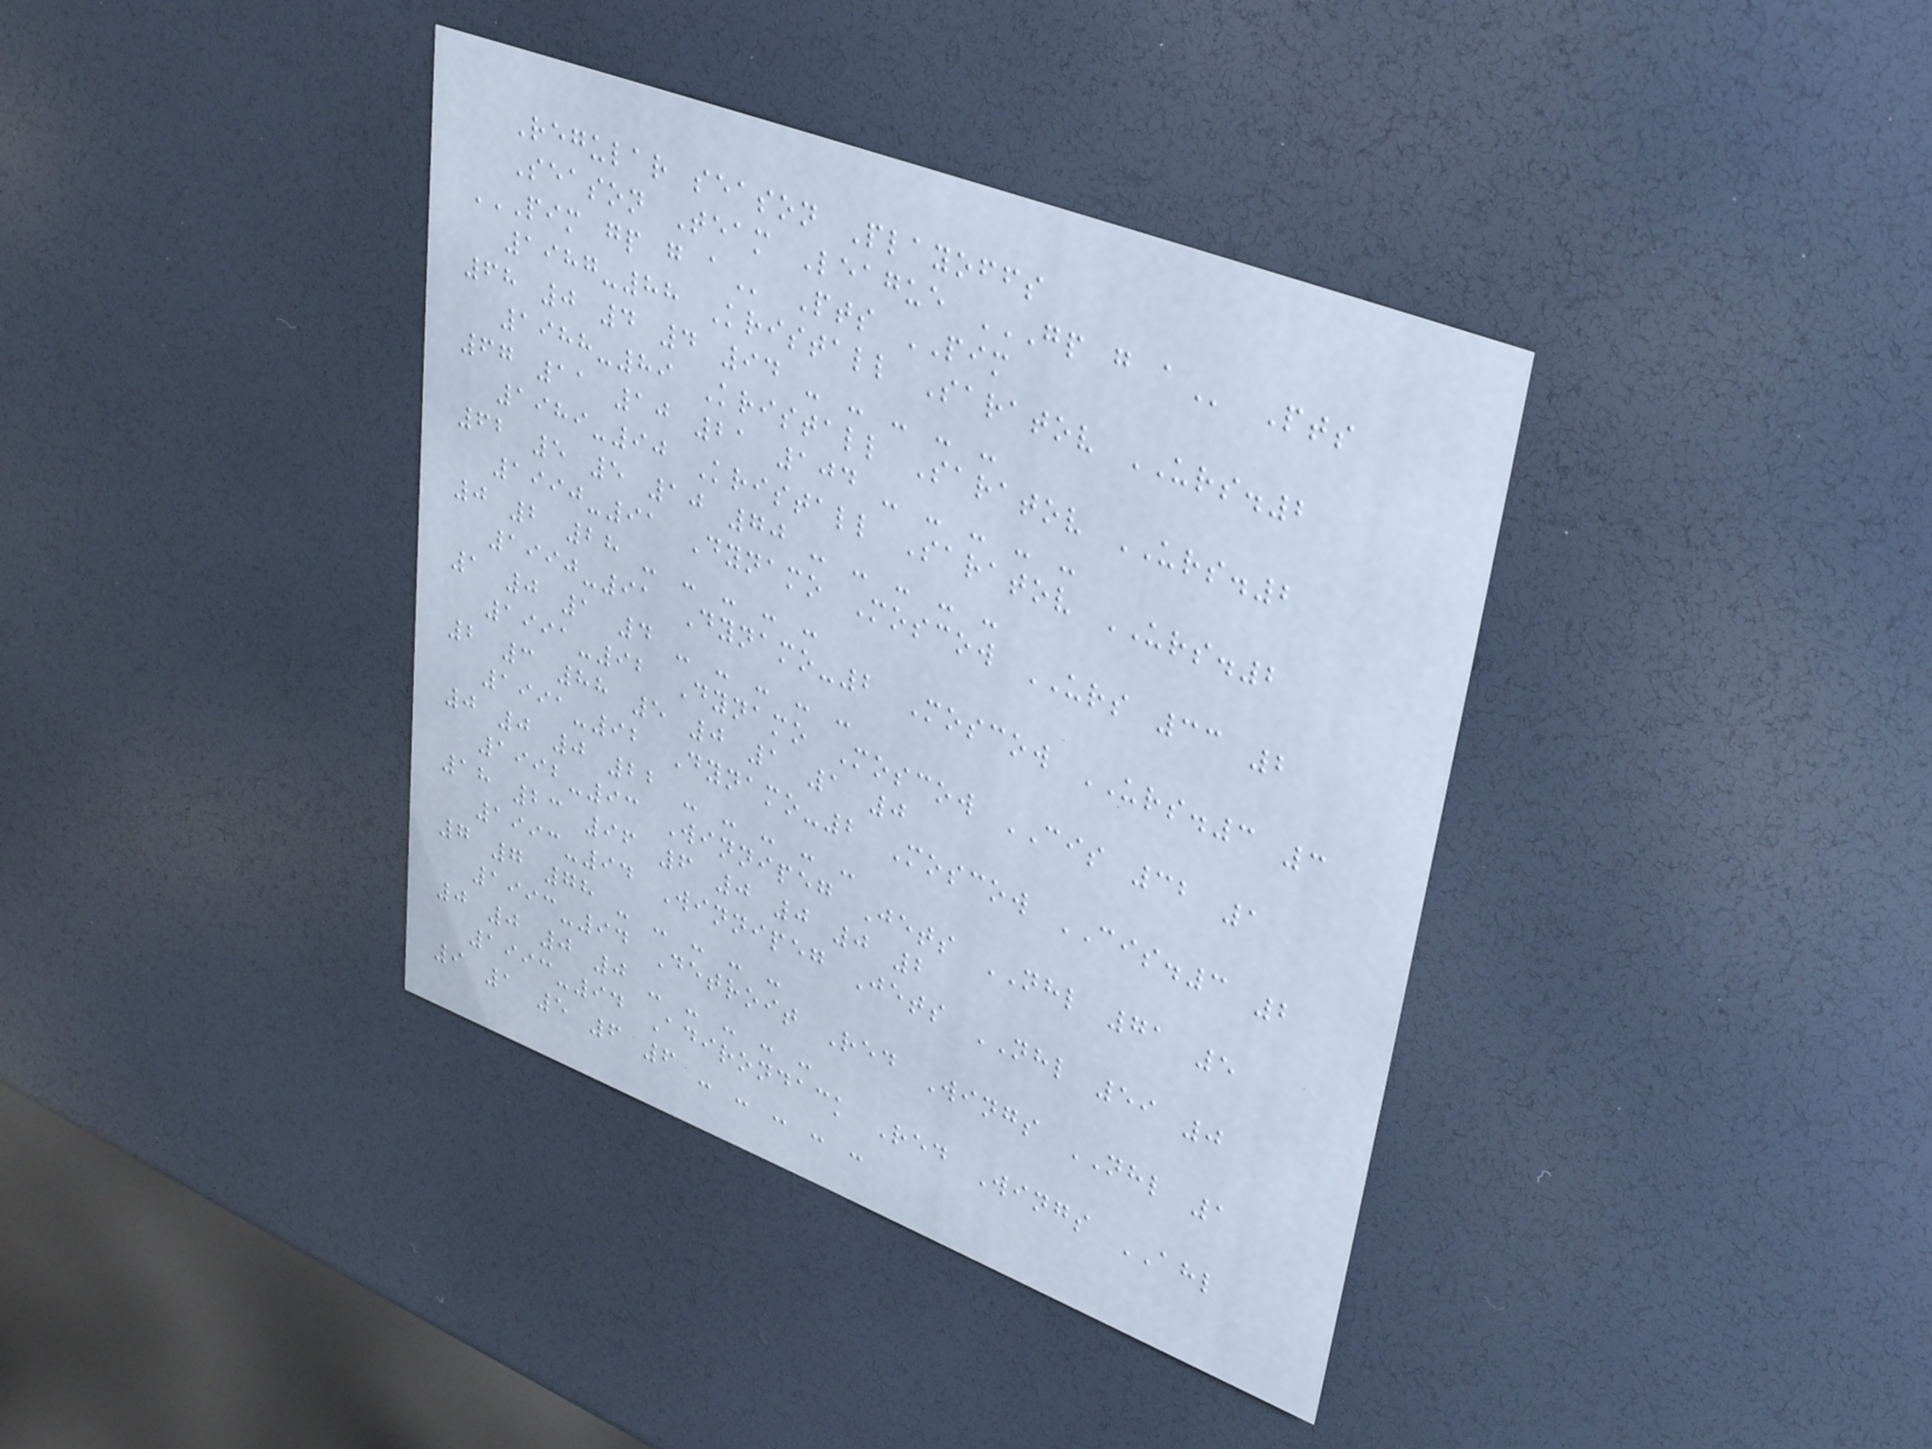Regular season Playoffs
Season Team League GP G A Pts
PIM GP G A Pts PIM
1987-88 Kristall Saratov URS.2
68 0 4 4 94 - - - - -
1988-89 Kristall Saratov URS.2
67 11 10 21 104 - - - - -
1989-90 Kristall Saratov URS.2
62 5 5 10 70 - - - - -
1990-91 Dynamo Moscow URS 33 2
0 2 28 - - - - -
1990-91 Dynamo-2 Moscow URS.3 3
1 0 1 4 - - - - -
1991-92 Dynamo Moscow CIS 32 1
2 3 88 5 0 1 1 0
1991-92 Dynamo-2 Moscow CIS.3 2
0 0 0 22 - - - - -
1992-93 Winnipeg Jets NHL 71 5
18 23 96 6 0 0 0 2
1993-94 Winnipeg Jets NHL 59 0
7 7 78 - - - - -
1993-94 Detroit Red Wings NHL 1
0 0 0 0 - - - - -
1993-94 Adirondack Red Wings AHL
9 1 5 6 6 - - - - -
